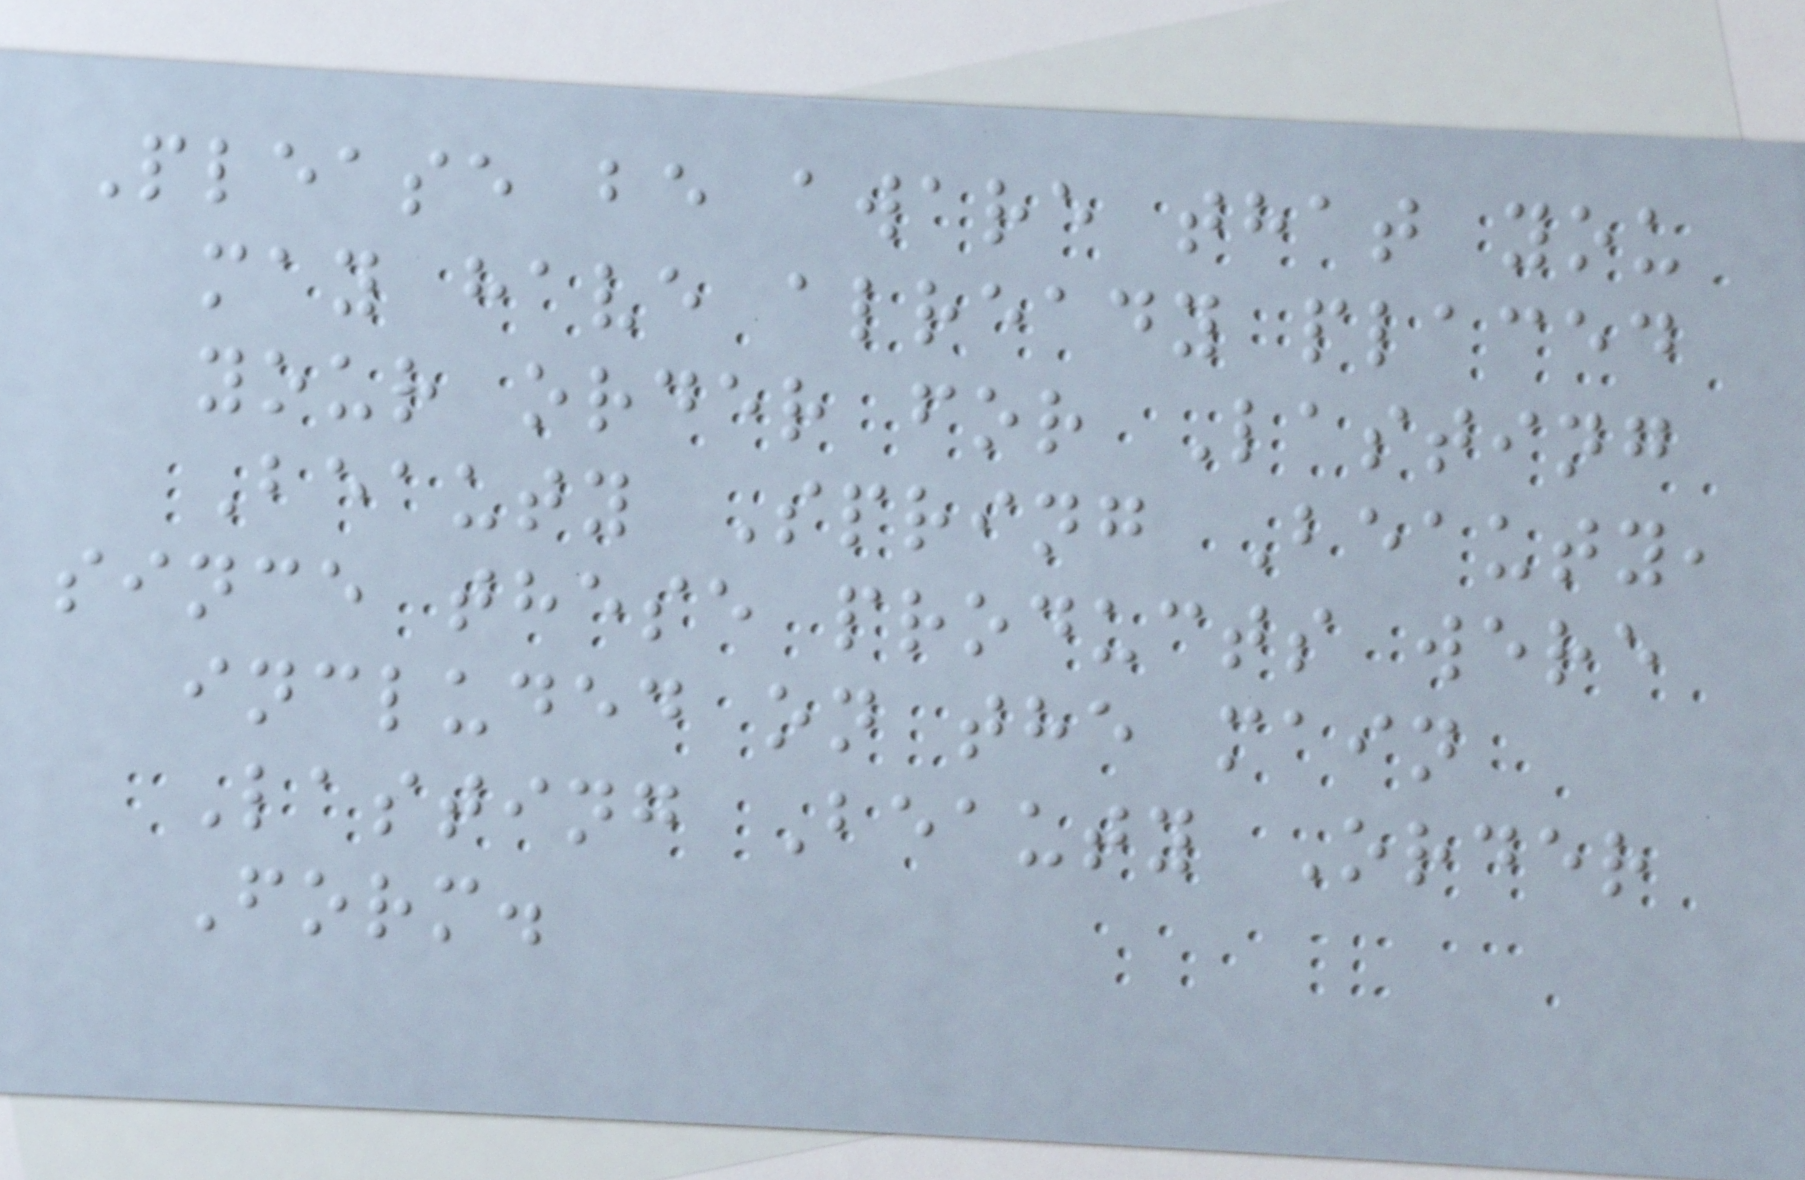Please be aware that you
may have already placed
your order for Lasting
Beauty Spring Beauty,
since these products were
included on the main
Lasting Beauty Order
Form.
